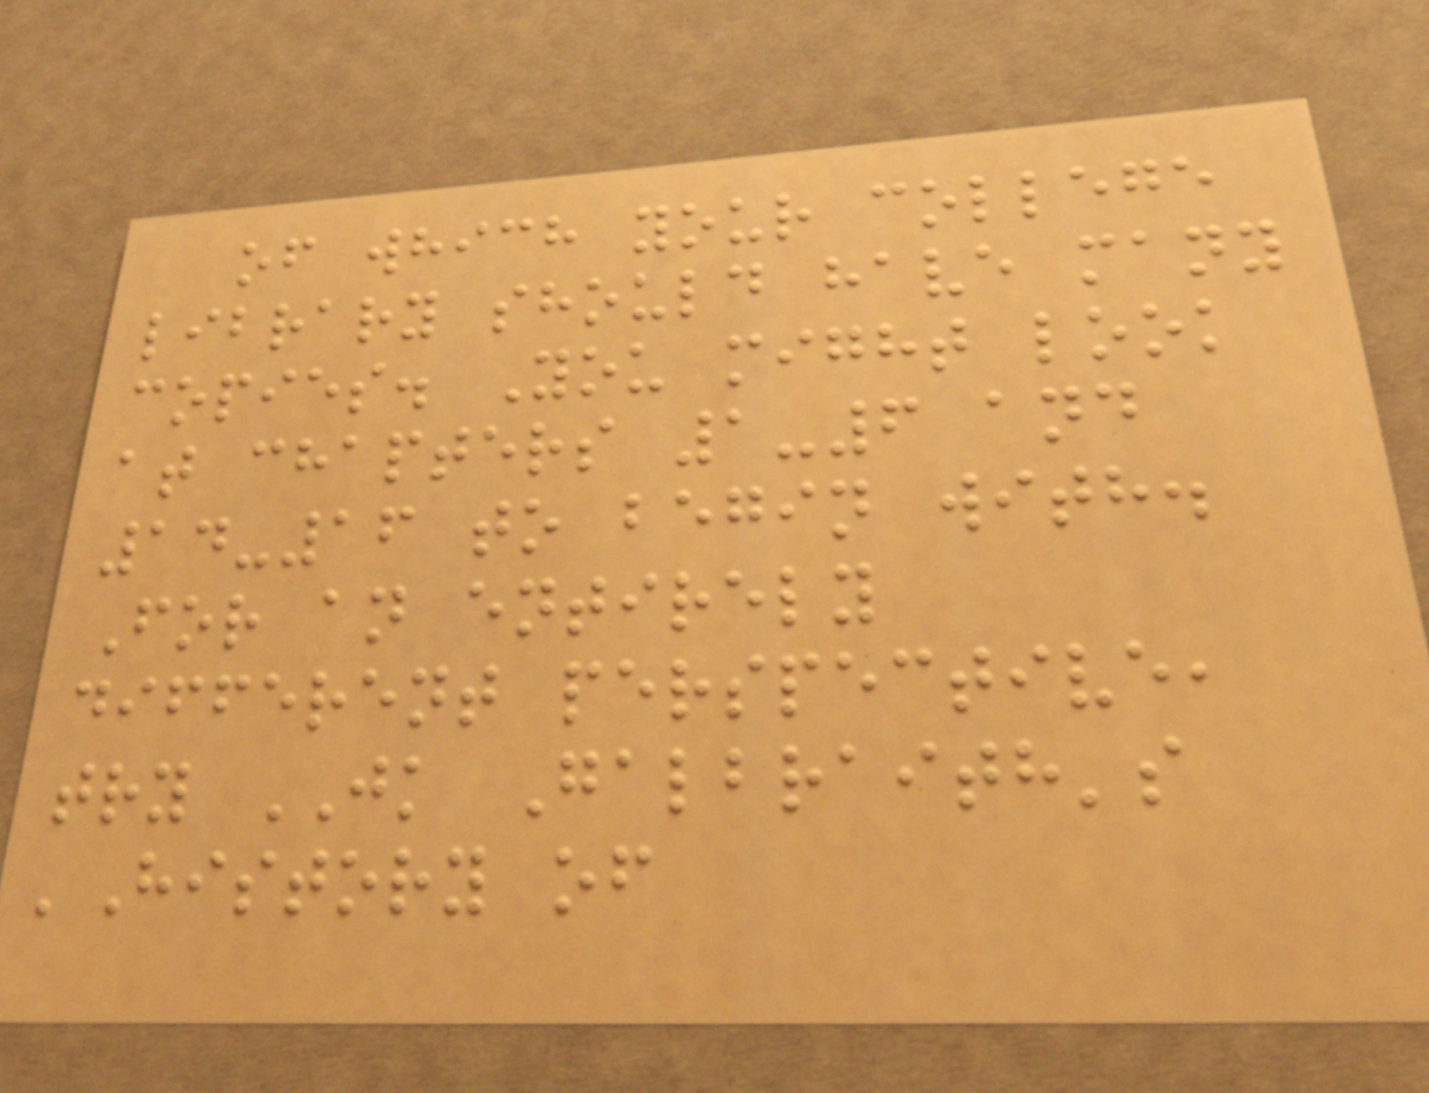of which your college
library should have many
copies. You might look
at chapters 1-6 and
14-16 to begin with.
For an entirely
different perspective,
try JK Galbraith's
'History of
